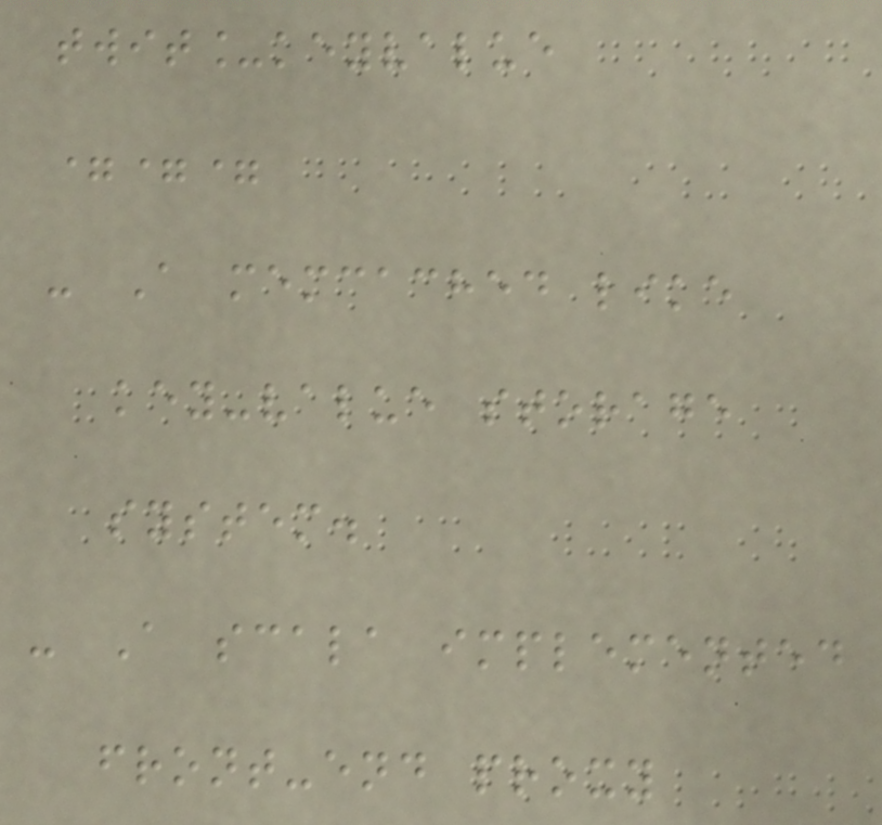twit_keyvalue
===
- A memcached like
key-value storage
system.
- A scala implemented
front-end proxy
